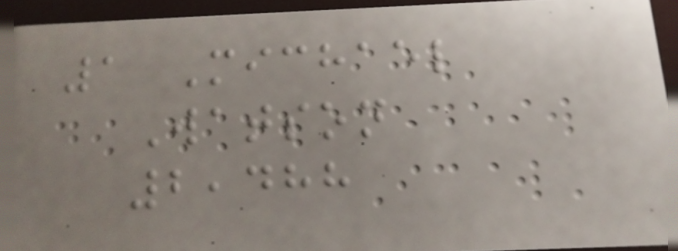1 Michael
Watson
2,488
